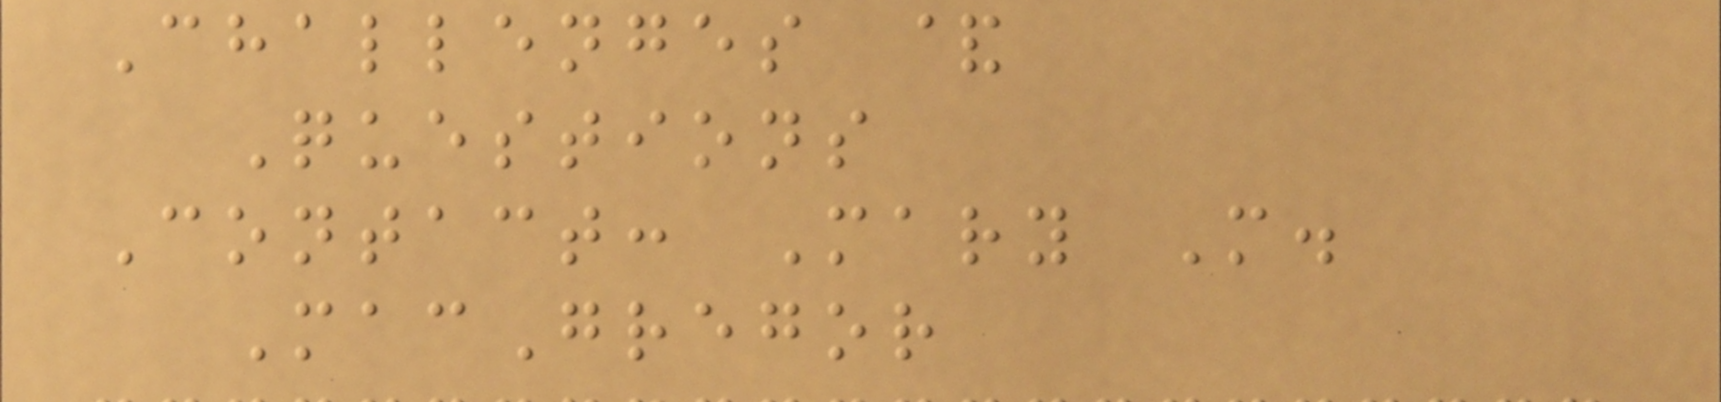Challenges &
Questions
Contact: Mary M.
MacGregor
